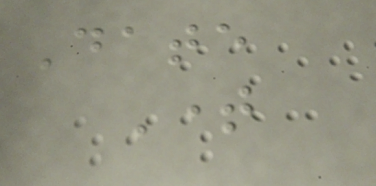Date
Time
